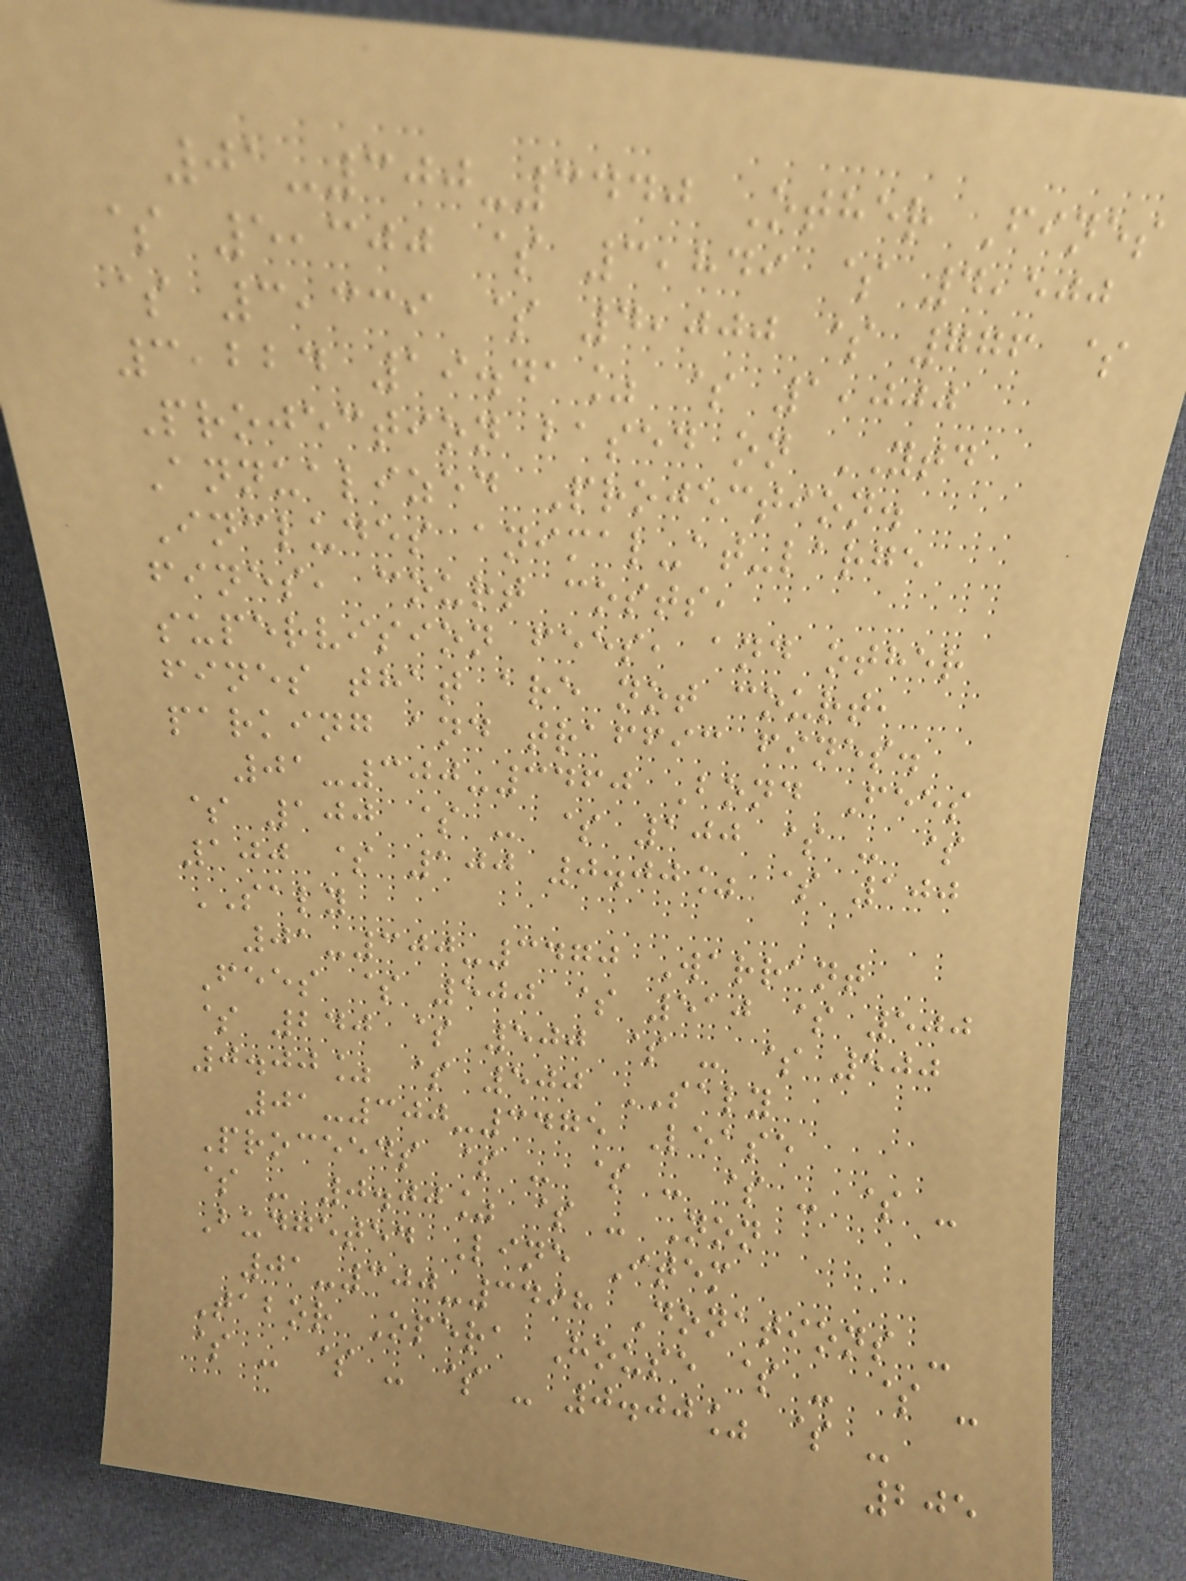01-300-3440 Other Fines
$ 5,300 $ 3,849 $ 4,500
$ 3,339 $ 4,000 $ 776 $
3,224 19.41% $ 1,000
Projection based on YTD
Annualized Projection.
Includes animal-at-large
fines, court costs,
supervision fees, and other
fines that are not court,
parking and traffic fines.
01-300-3460 Bond Fees
$ 100 $ - $ 100 $ - $
100 $ 100 0.00% $ 100
SALY
01-300-3470 Warrant
Fees $ 500 $ 510 $ 500
$ 240 $ 500 $ - $ 500
0.00% $ 500 SALY
01-300-3475 Lease
Proceeds $ - $ - $ - $ -
$ - 0.00% $ - Non
Budgeted Line Item
01-300-3498 Donations -
Tabor Opera House $ - $ -
$ - $ - $ - 0.00% $ -
205
